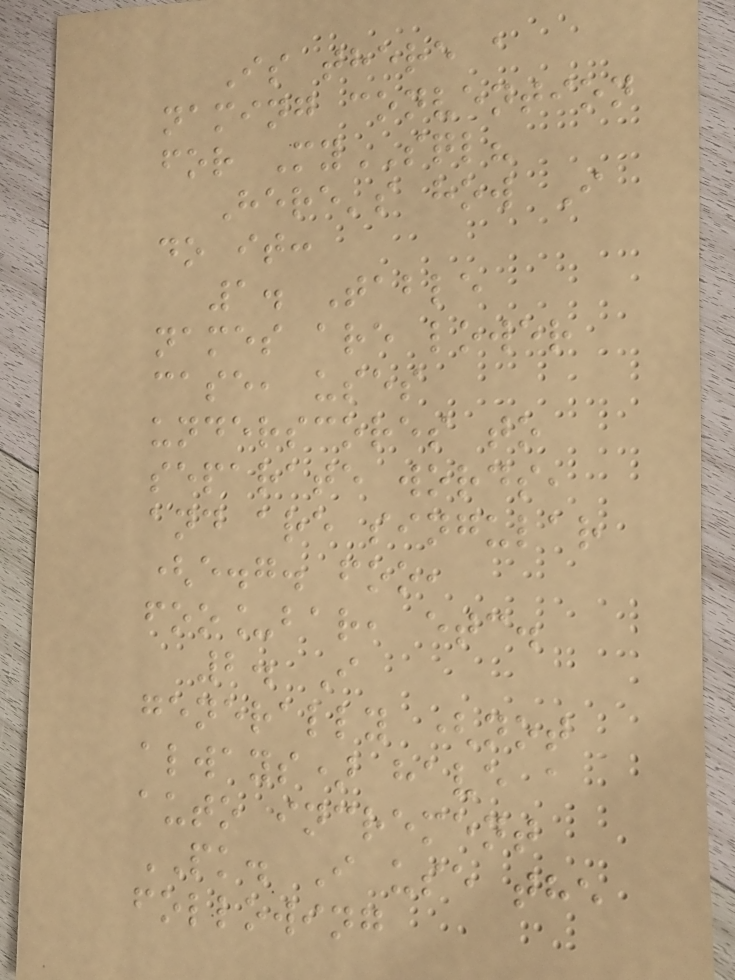Is there a
naming convention
for MySQL?
Here's how I
do it:
1. Table
names are lower
case, uses
underscores to
separate words,
and are singular
(e.g. foo,
foo_bar, etc.
2. I
generally (not
always) have a
auto increment
PK. I use the
following
